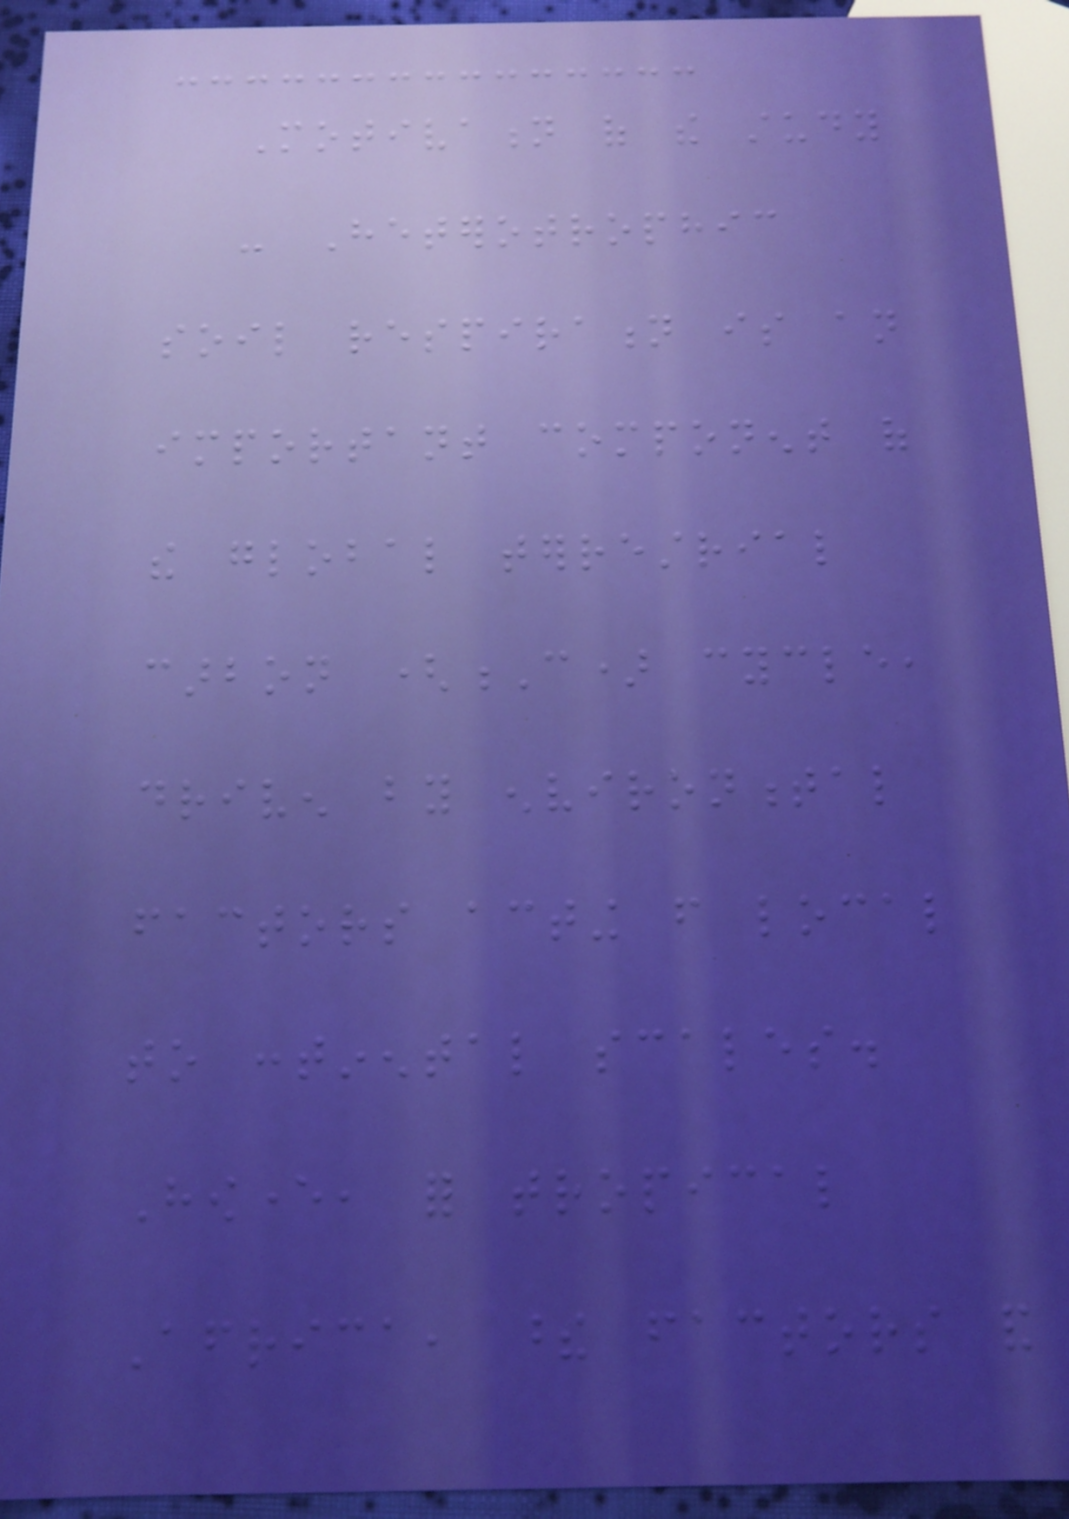Motivation of the study
- Heterotrophic
soil respiration is an
important component of
the global terrestrial
carbon (C) cycle,
driven by environmental
factors acting from local
to continental scales.
However, for tropical
Africa, these factors and
